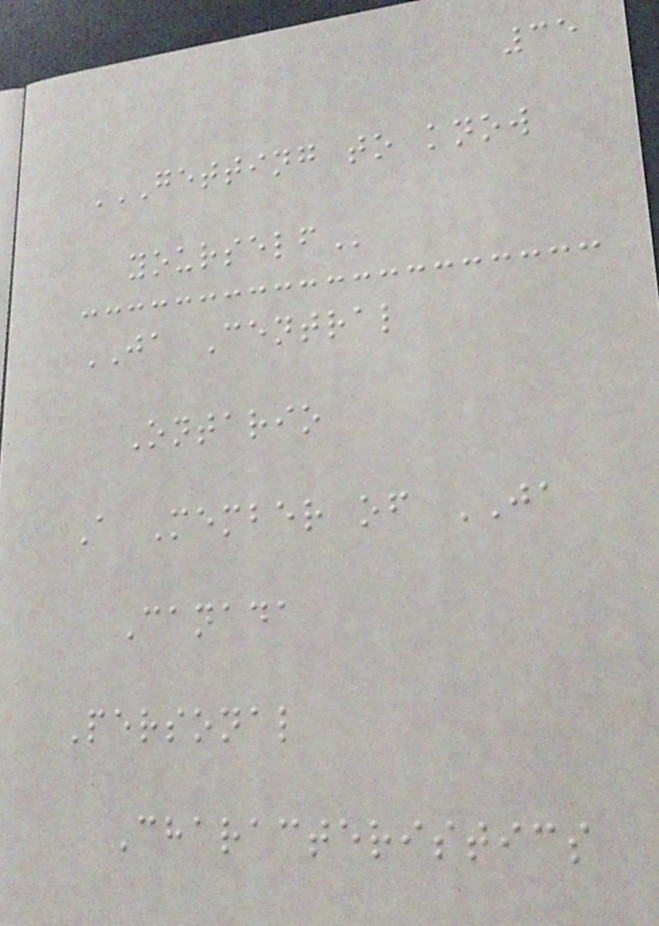35
GETTING TO KNOW
YOURSELF
JA Central
Ontario
A Member of JA
Canada
Personal
Characteristics
